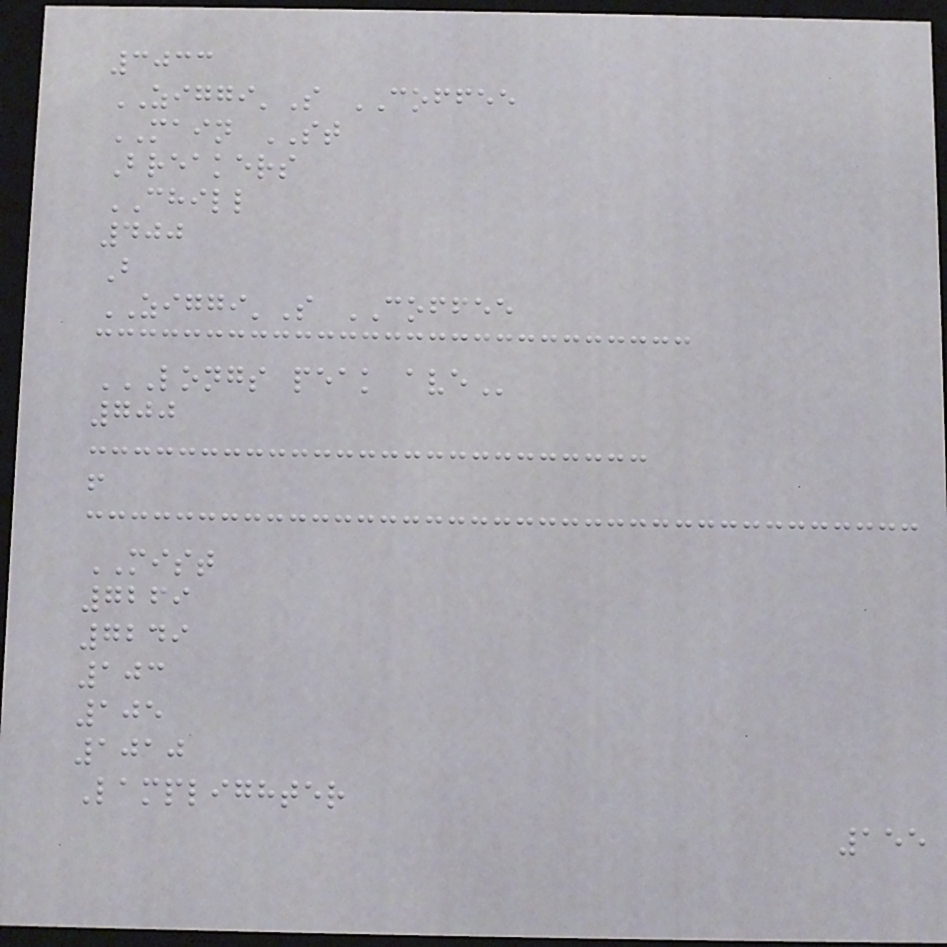3033
ZIGGI'S COFFEE
MAIN ST
Breakers
CHILL
400
B
ZIGGI'S COFFEE
LONGS PEAK AVE
700
f
MIST
7269
7249
103
105
1010
Lamplighter
155
